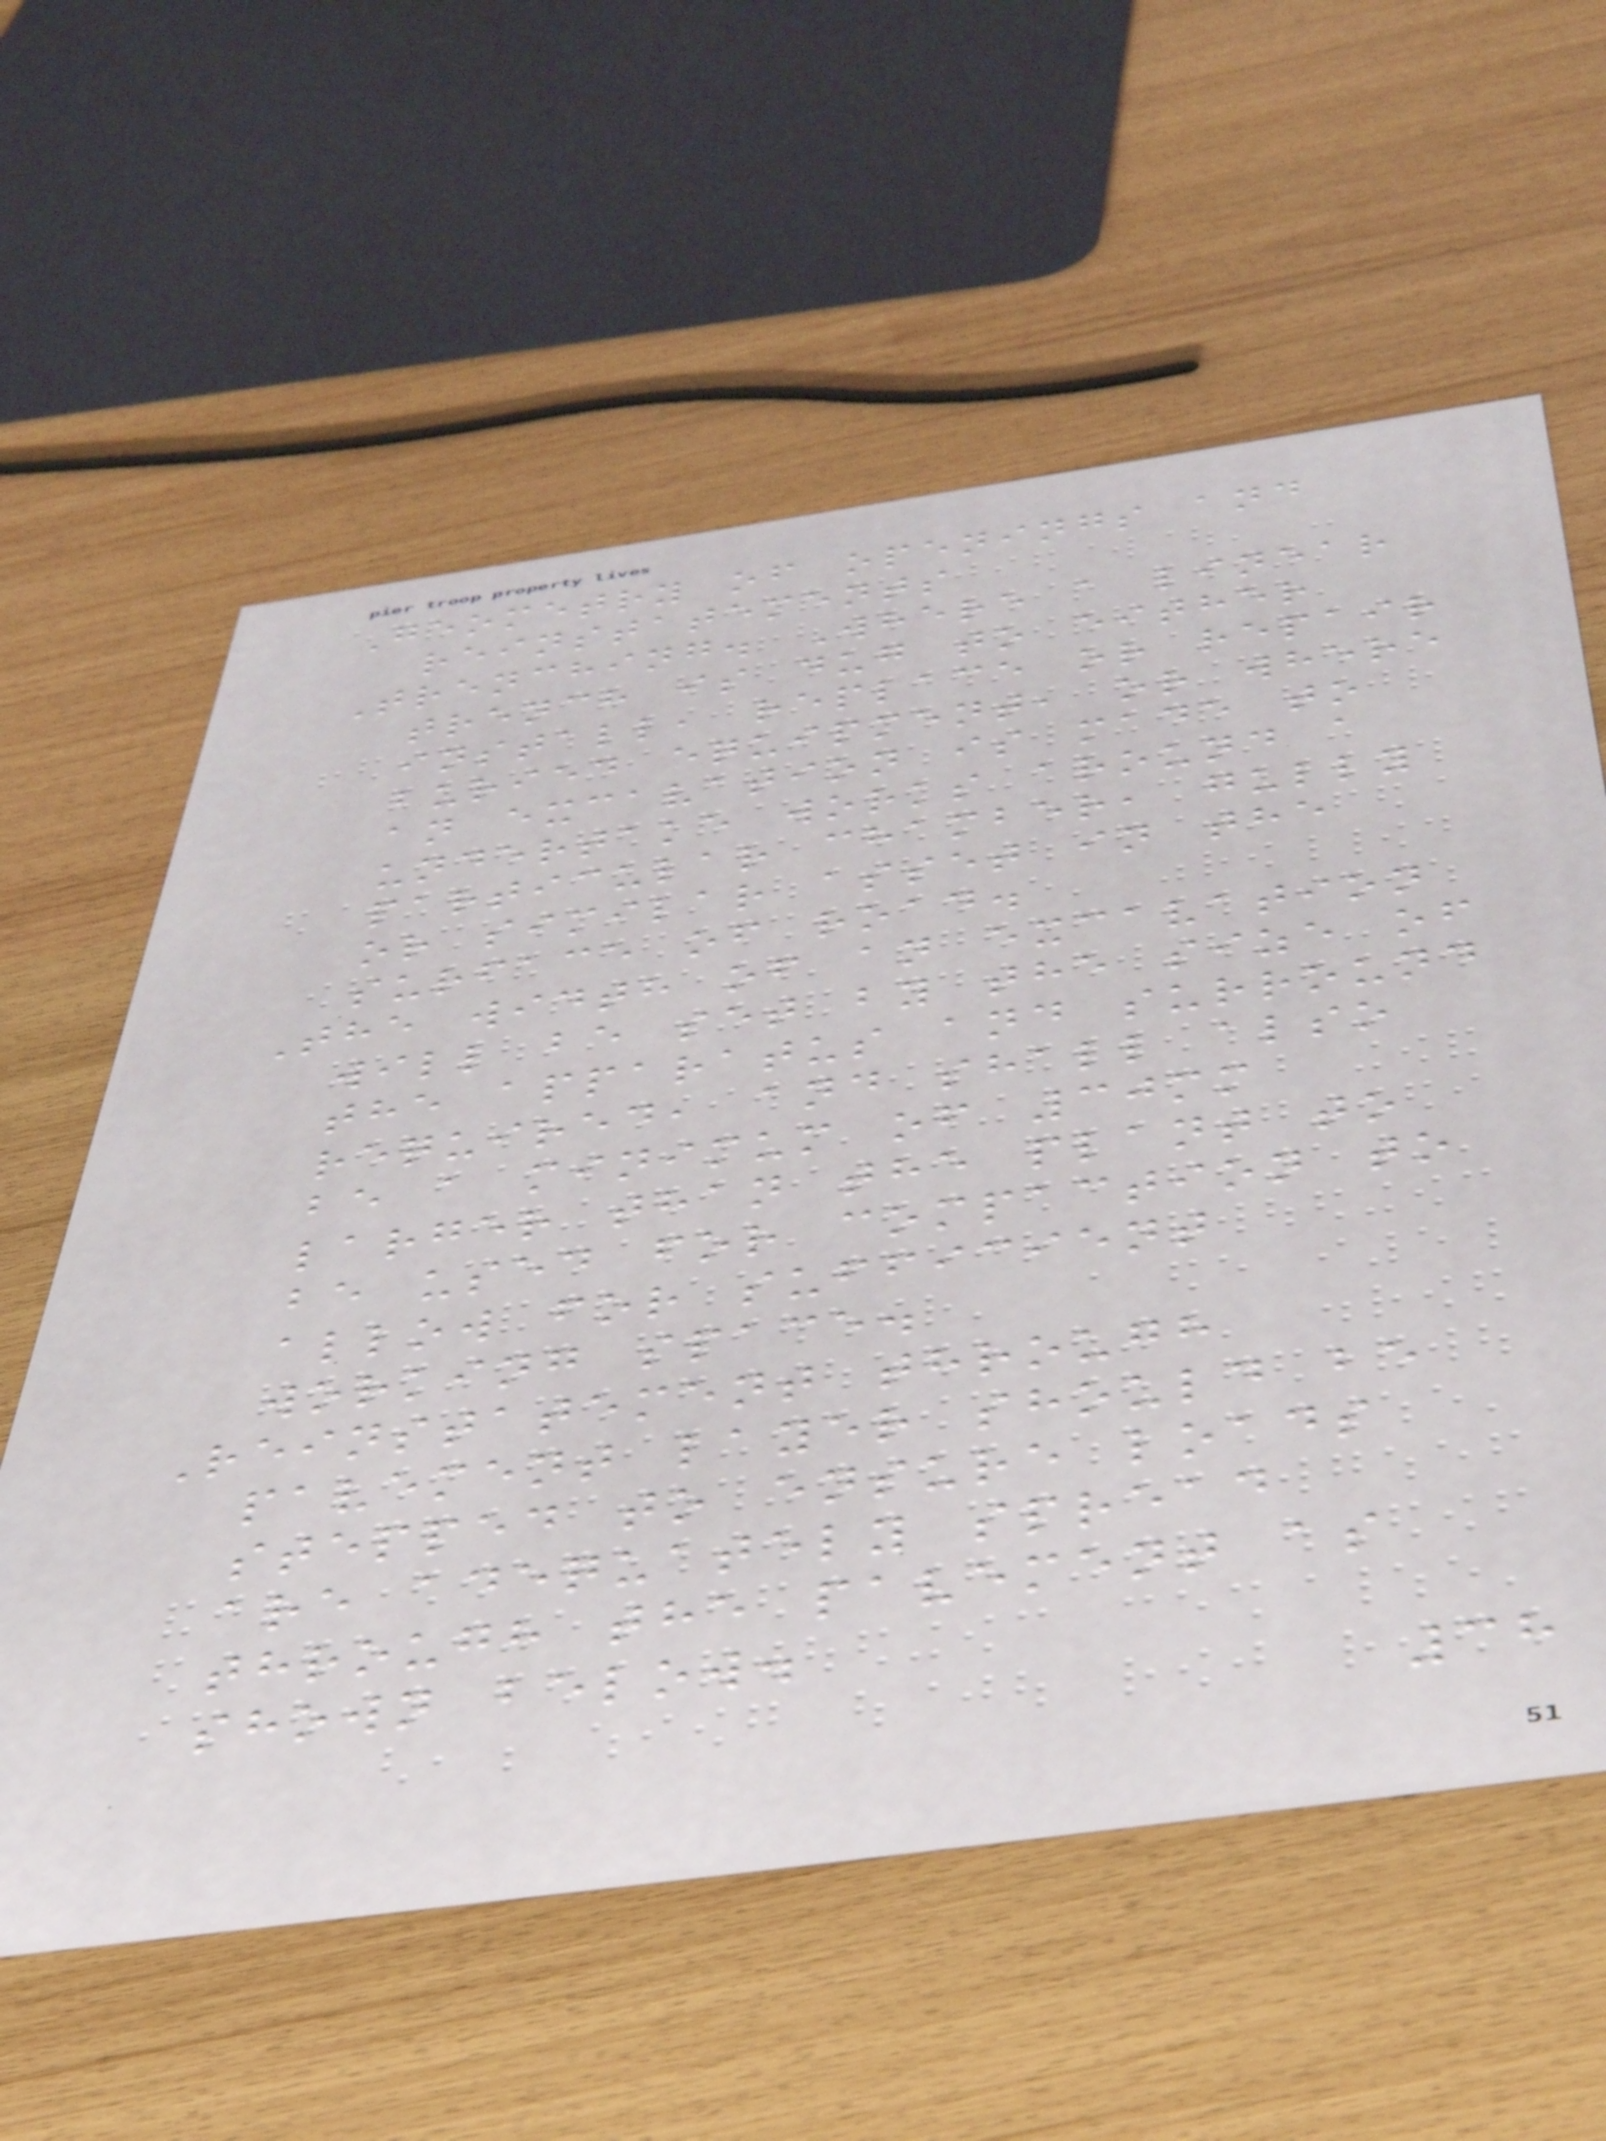Geometry of openings and
reinstatements
Trenching. Where a linear
trench is dug to either
install, replace or repair
buried equipment, or where
an excavation is made to
undertake works around a
particular chamber, gully
or similar asset in the
surface of road.
The width of an excavation
will be set by the size of
the apparatus and surround
required, and shall also
be a minimum of 30mm
larger than the plant to
be used for compaction to
allow for sufficient
working space.
Reinstatement through
pavement layer should be
stepped to ensure loads
are adequately spread
through the pavement as
shown below.
38
